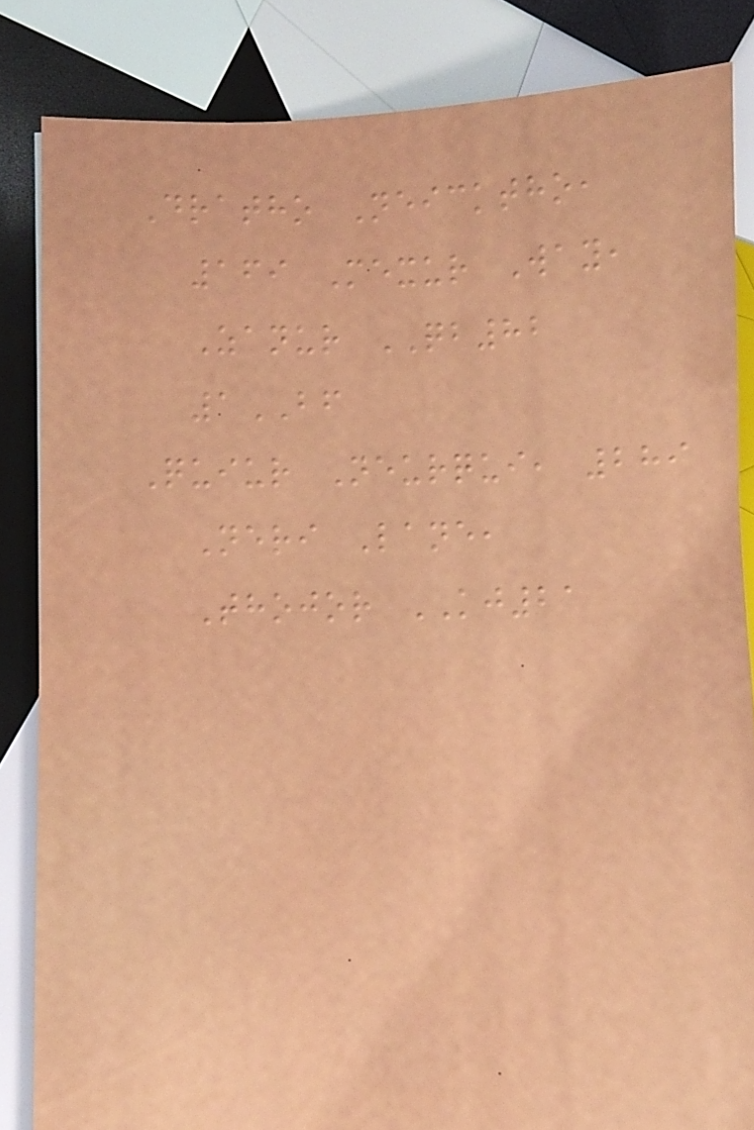Dratho Neicktho,
169 Mexur Way,
Zanur QB82
1BF
Quiur Neurqui, 289
Neri Lane,
Thojor KJ21
